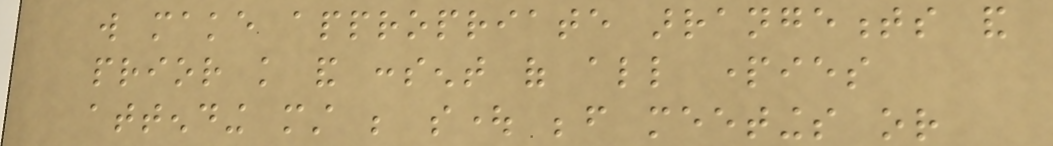will make appropriate arrangements and
prior knowledge and consent of all parties
attending must be sought before meetings or
